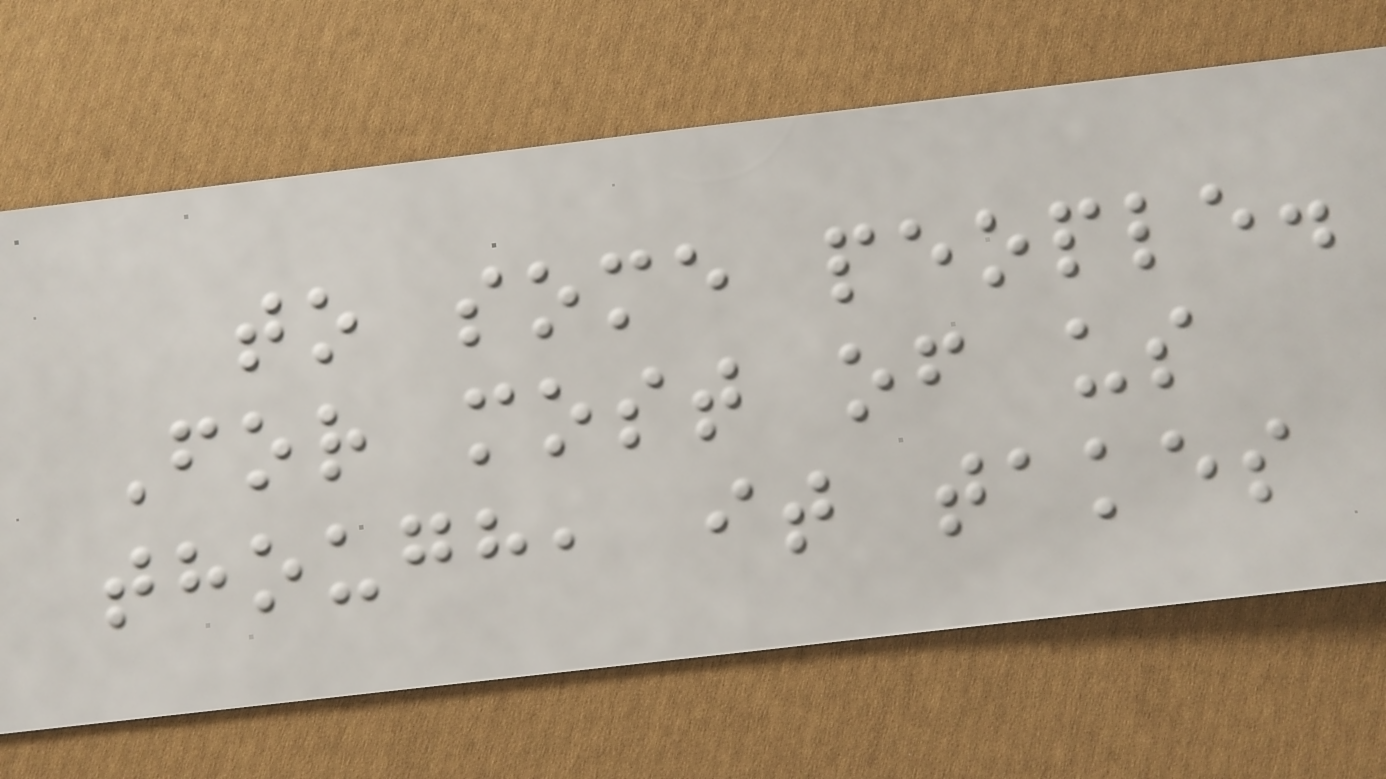to some people.
For most of us
though, it takes
